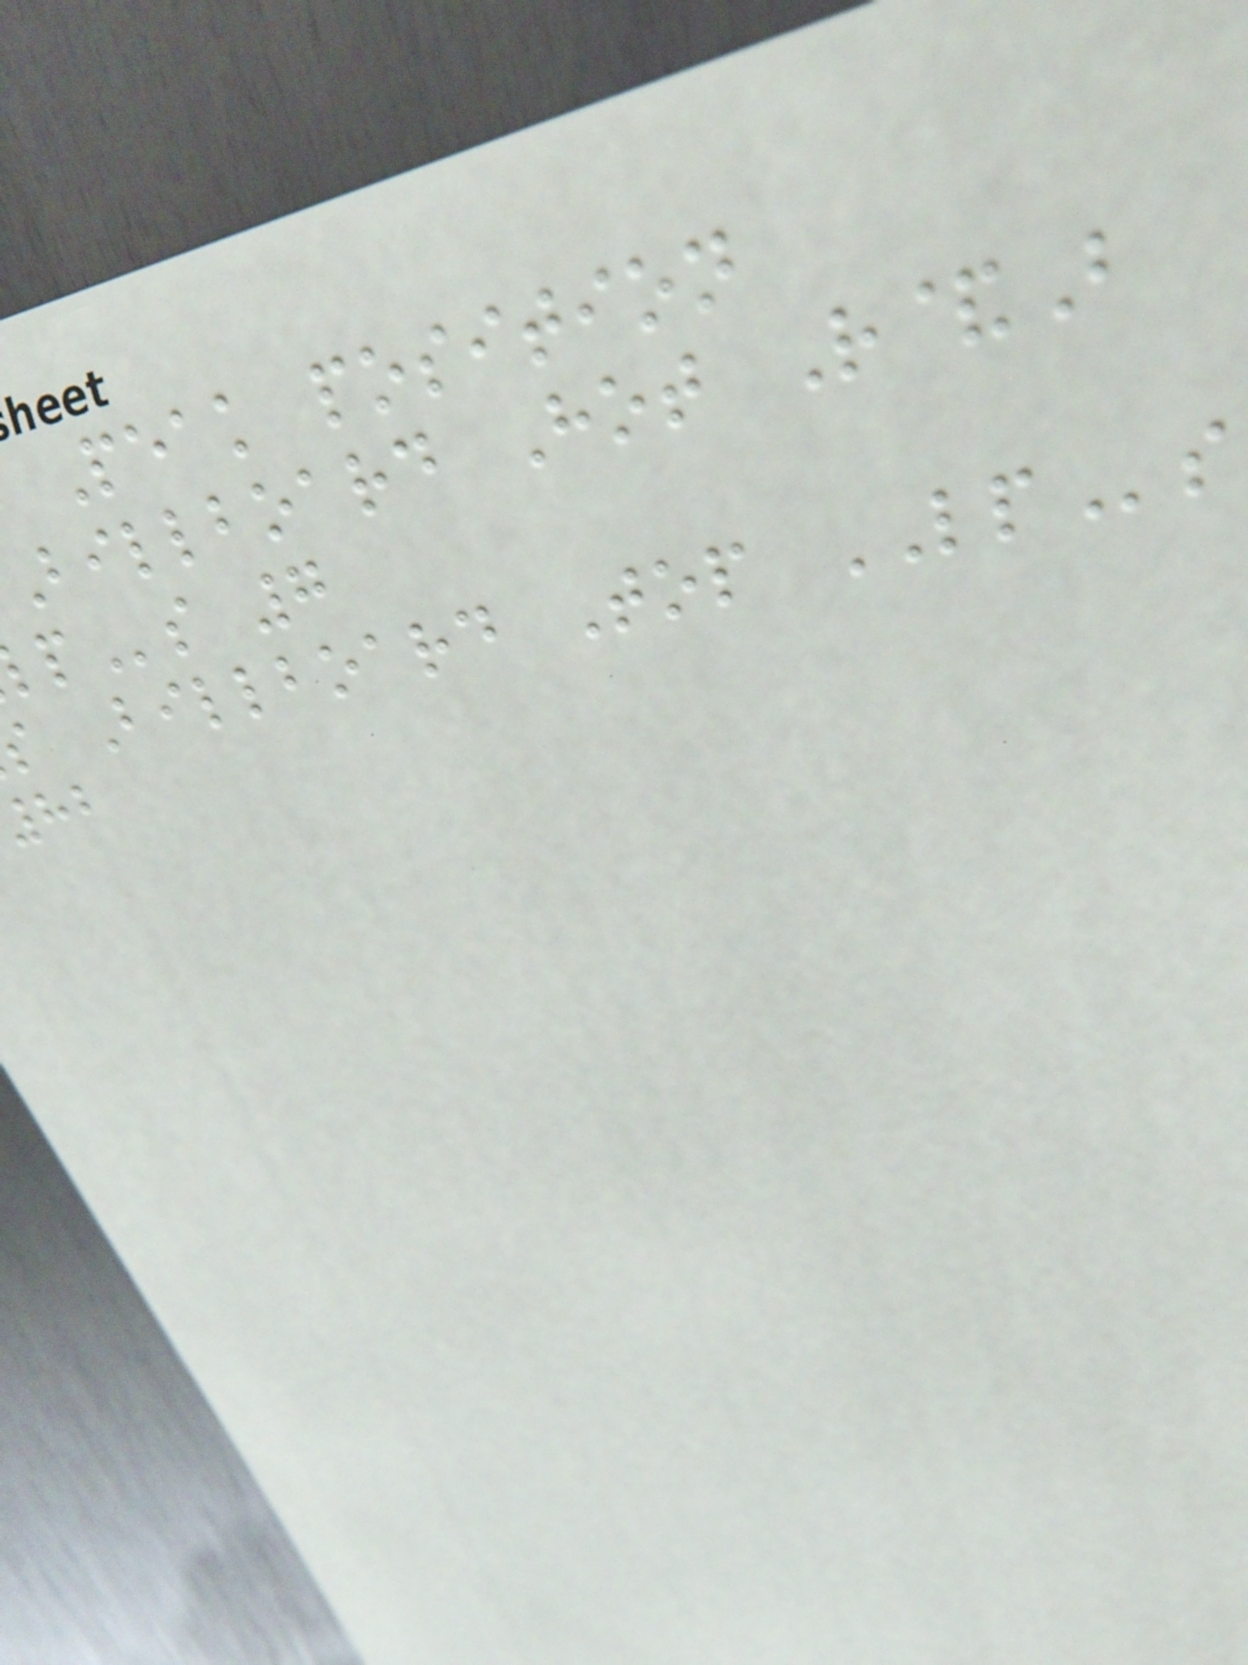Peak position
billboard Hot R&B
s 7
Billboard Top LPs
